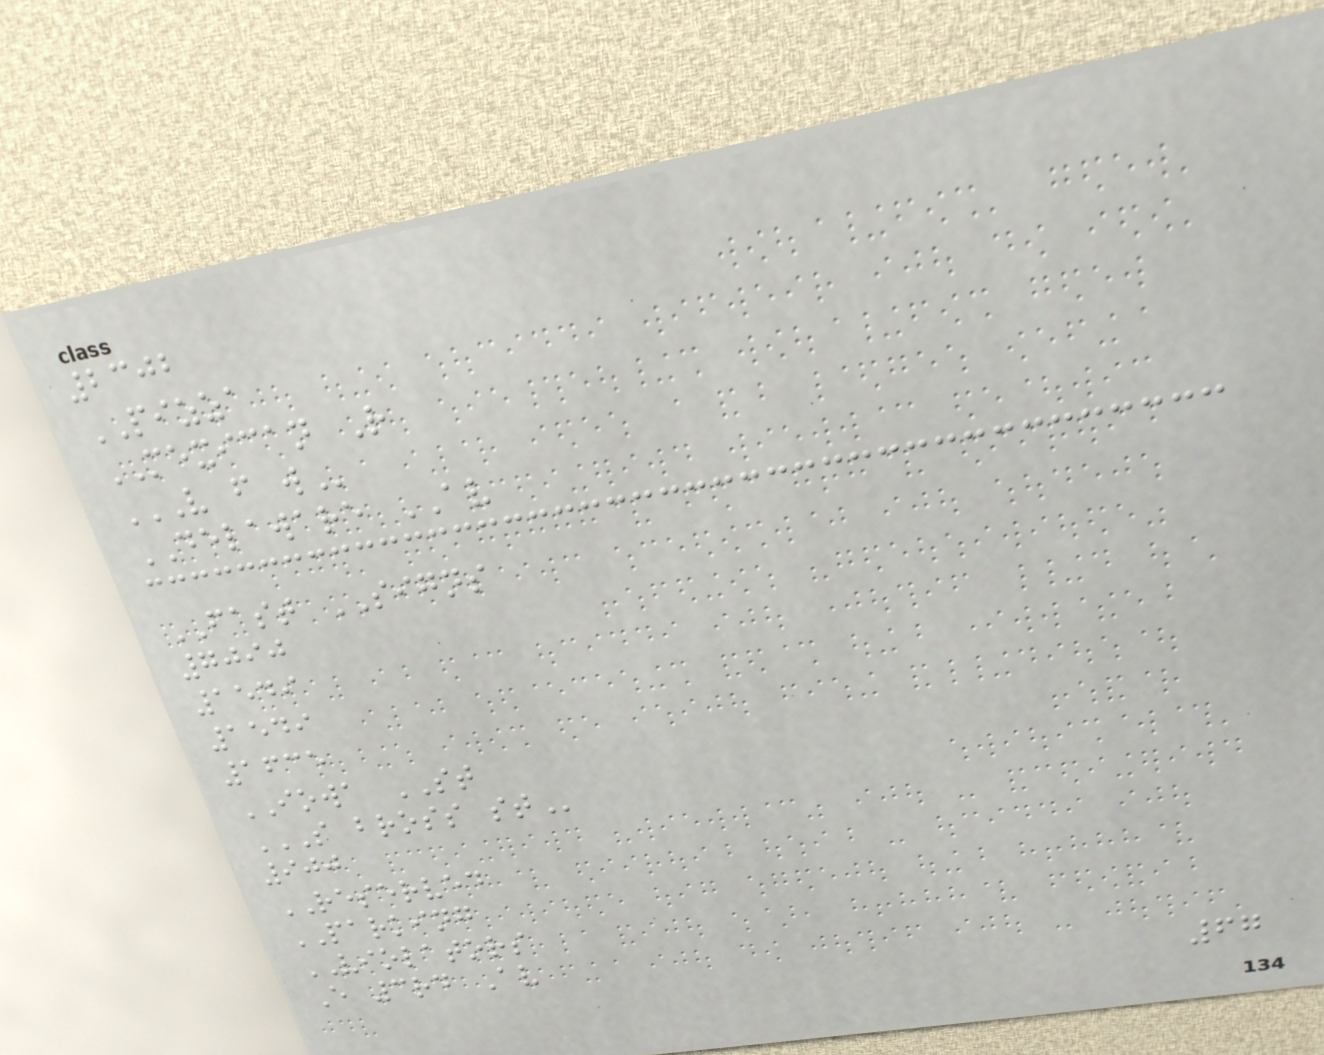2302
PIZZA
MEXICAN R
V F W
DELAWARE AV
FAST SIGNS
7090
1549
1549
1635
IOWA ST
S BROSS ST
900
RESERVED
PARKING
VIOLATORS
E 3rd Av
67
